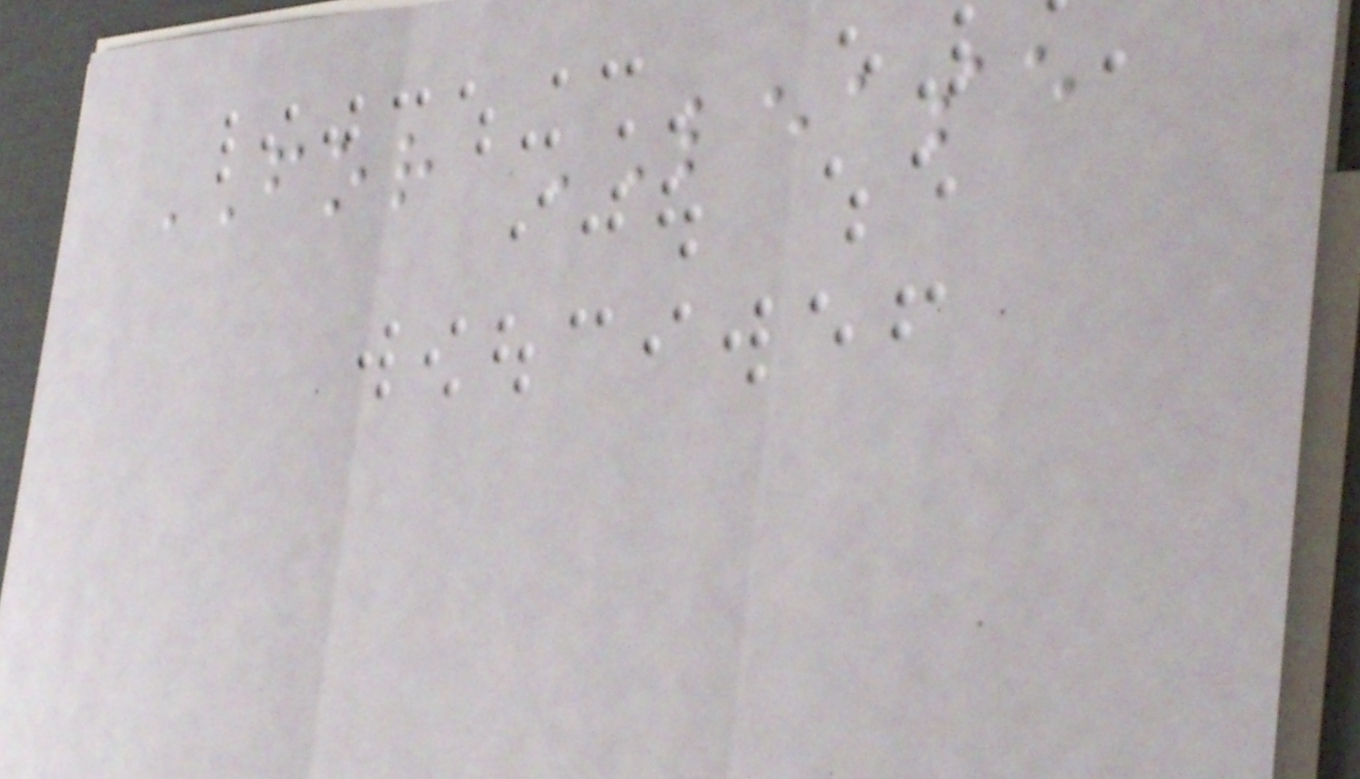FOR LEASE
